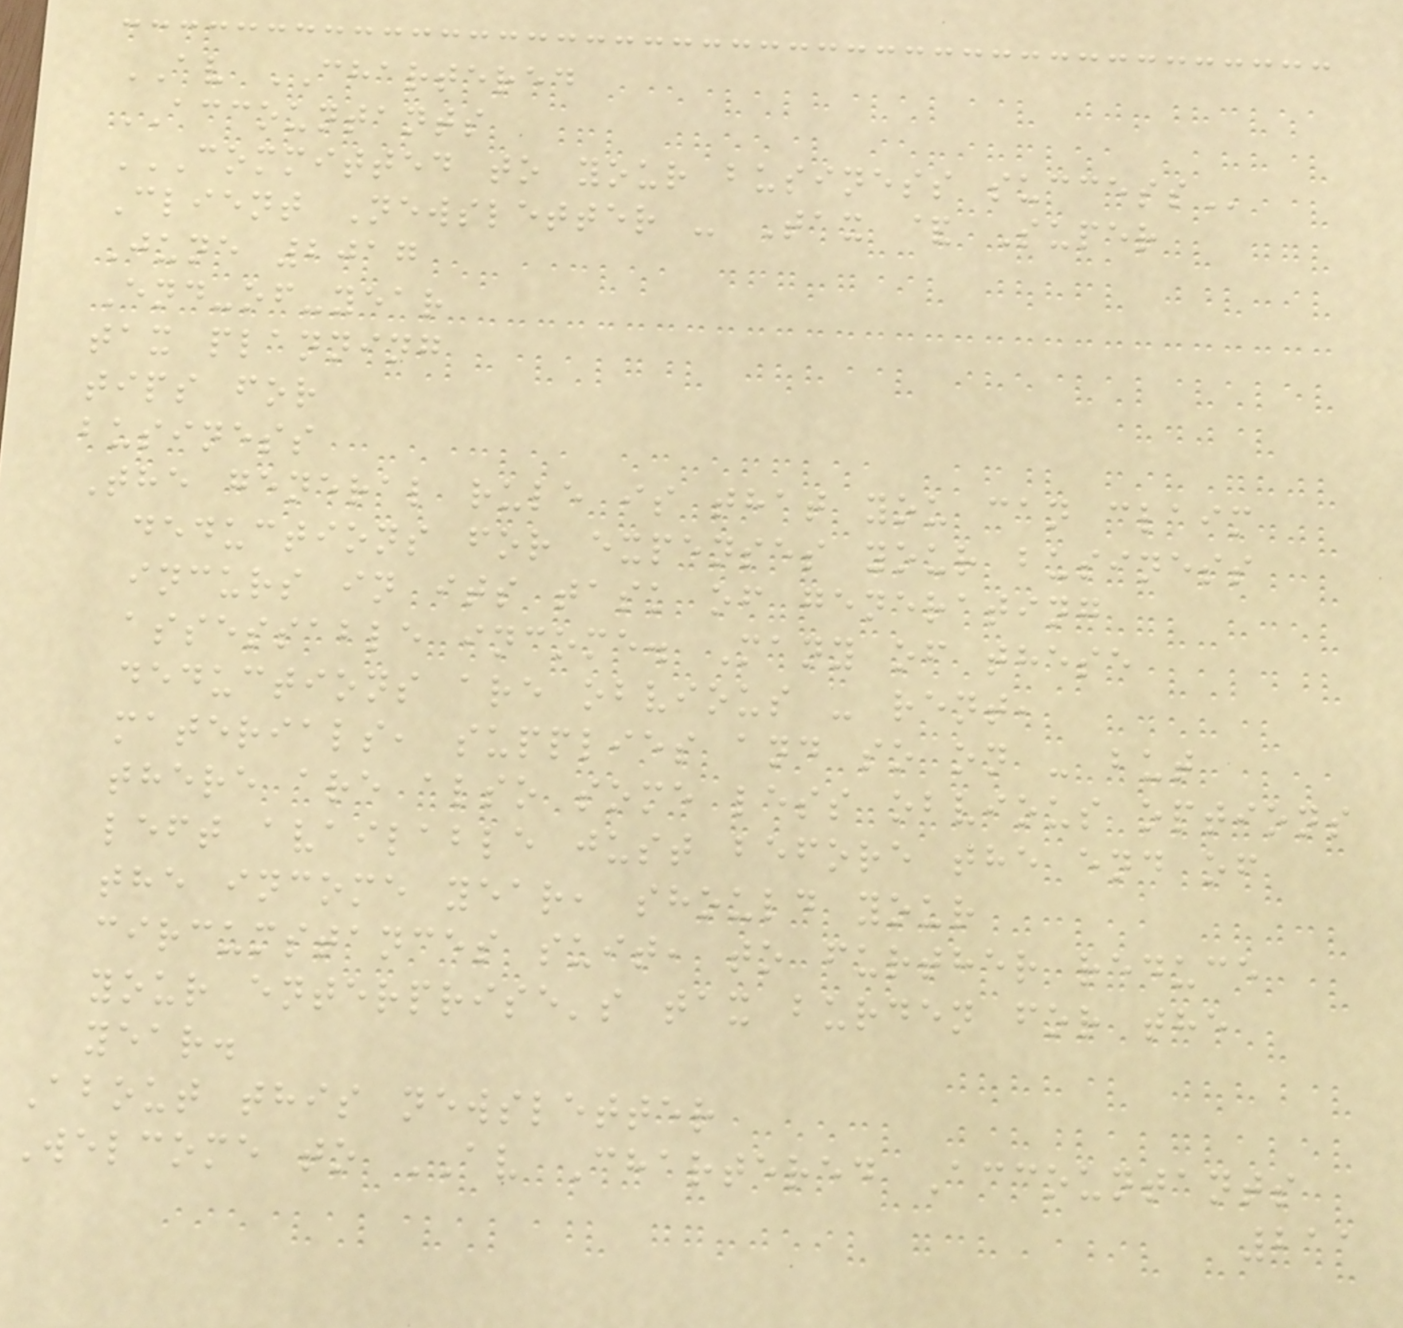AV CHARTERED
ACCOUNTANTS
COMMITTED TO YOUR BUSINESS SUCCESS
Client Newsletter - Tax & Super
June 2017
End-of-year
tax planning
tips for
business
The general rule is that you can claim
deductions for expenses your business
incurs in its task of generating
assessable income. Many of these
deductions are obvious - rent,
materials, supplies and so on - but
there are also some less obvious options
left available just before the end of
the income year, should your
circumstances suit, to further reduce
your enterprise's tax burden for the
year.
About this newsletter
Welcome to AV Chartered Accountants
211
